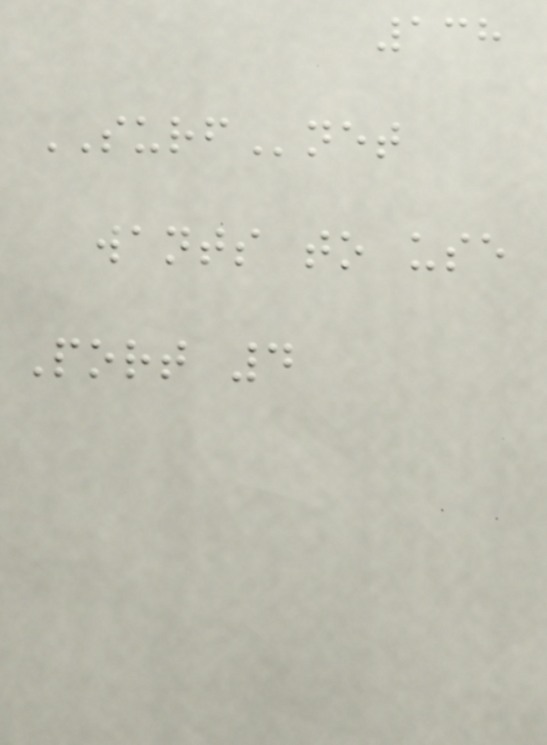138
SURFnet
wants to use
Port 4
